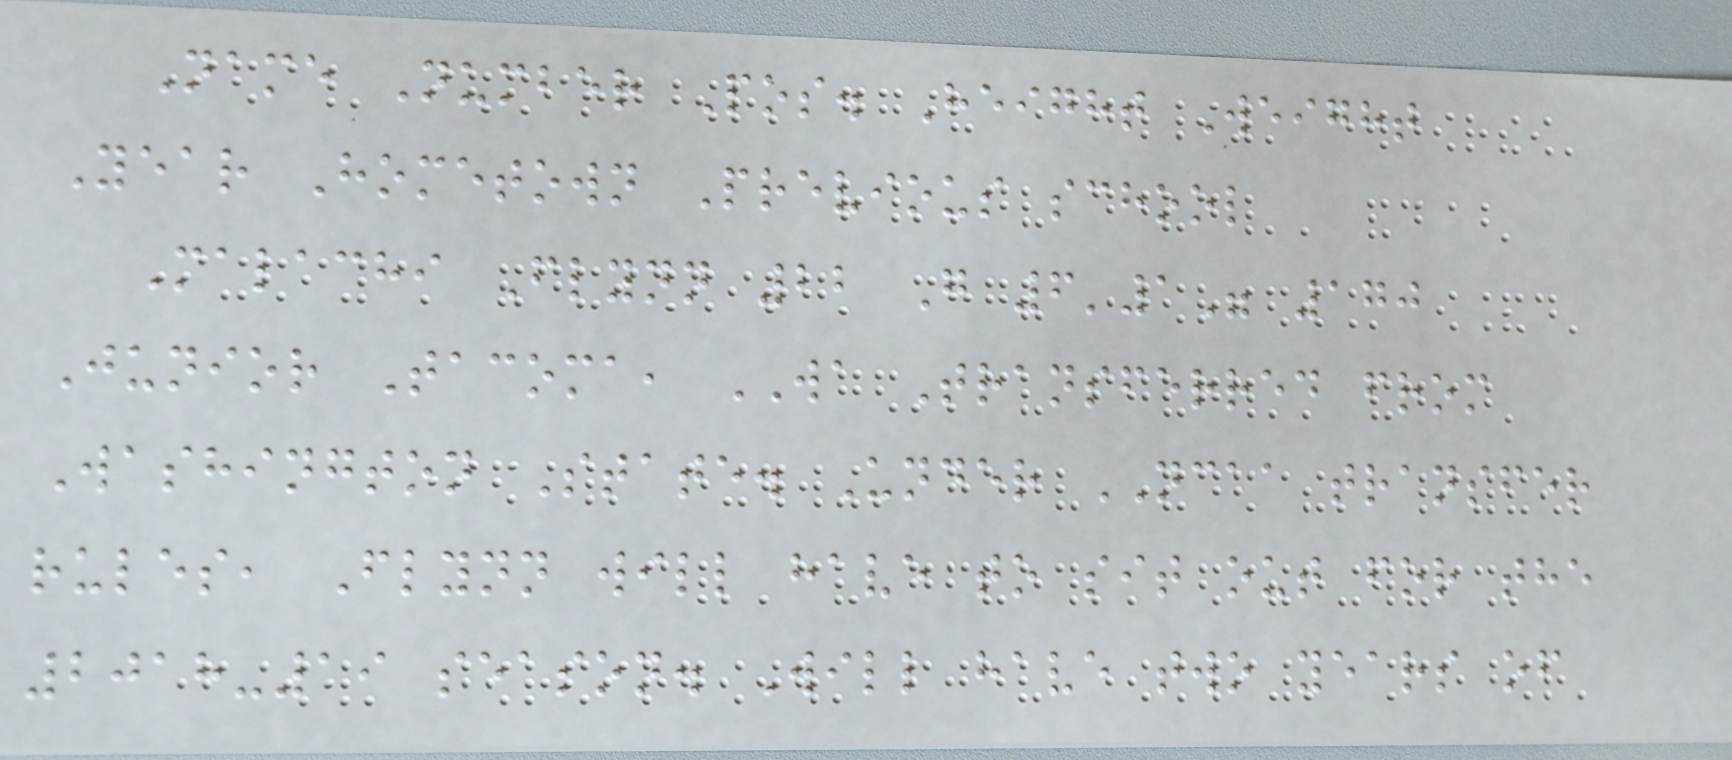Name Number Pos. Height Weight
Year Hometown Previous school
Malachi Flynn 22 G 6'1" 170
Junior Tacoma, WA Transferred from
Washington State. Under NCAA transfer
rules, Flynn will have to sit out for the
2018-19 season. Will have two years of
